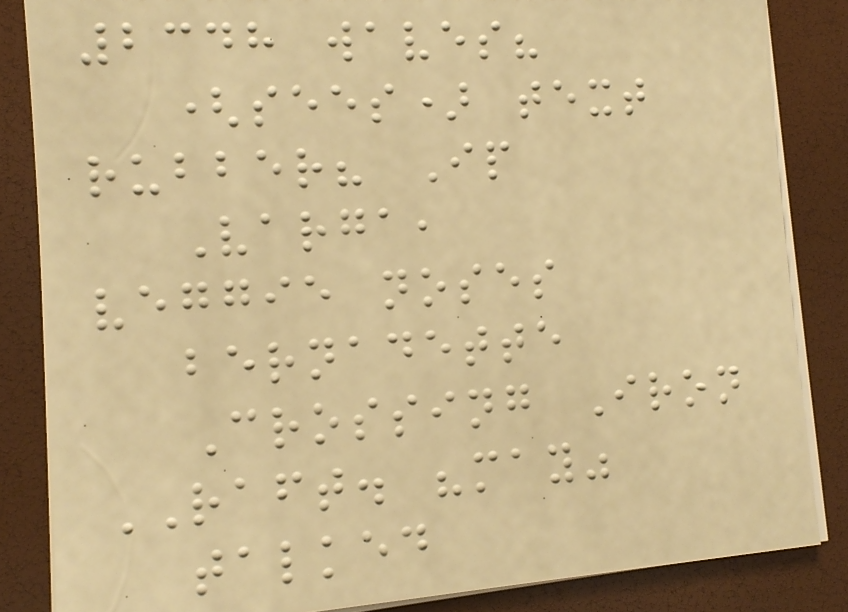2348 waves?
(sees) text
rubber? Ip
Varga,
veggie noses
bernadette
Crossing Iron
RAFT. "may"
talked
